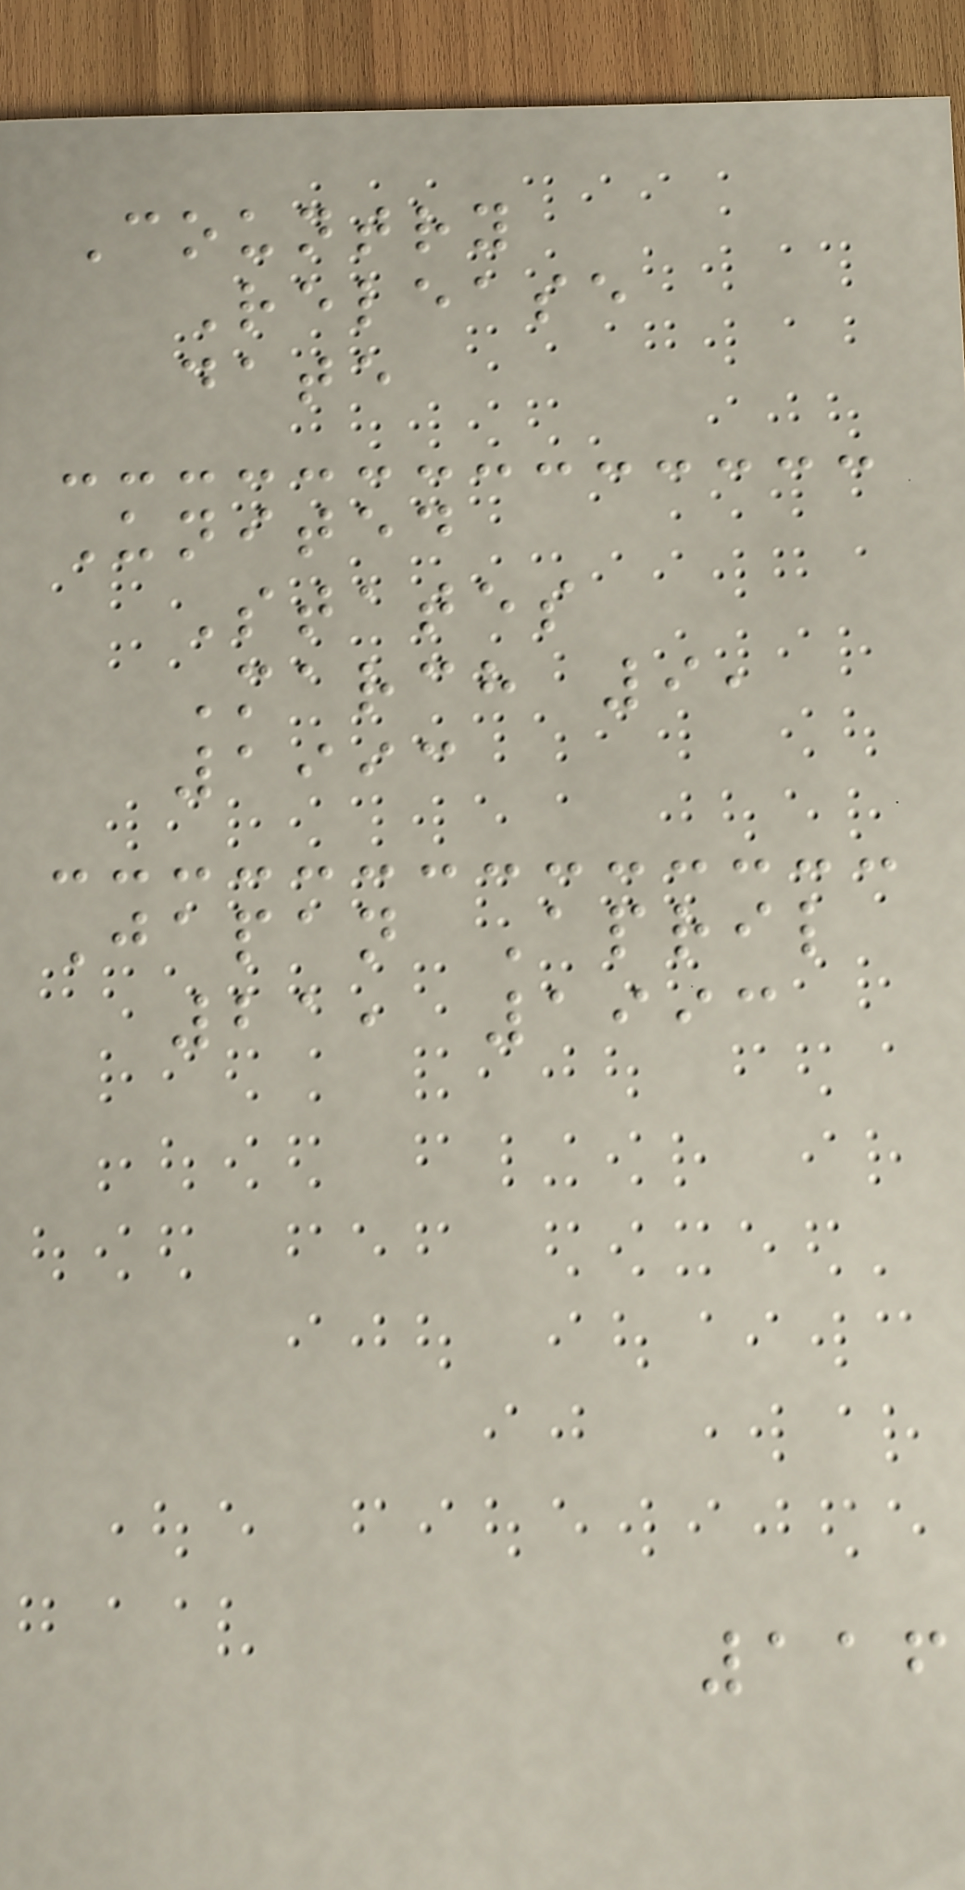Country
Release
date
United
States
March 9,
1993
Japan April
21, 1993
116
